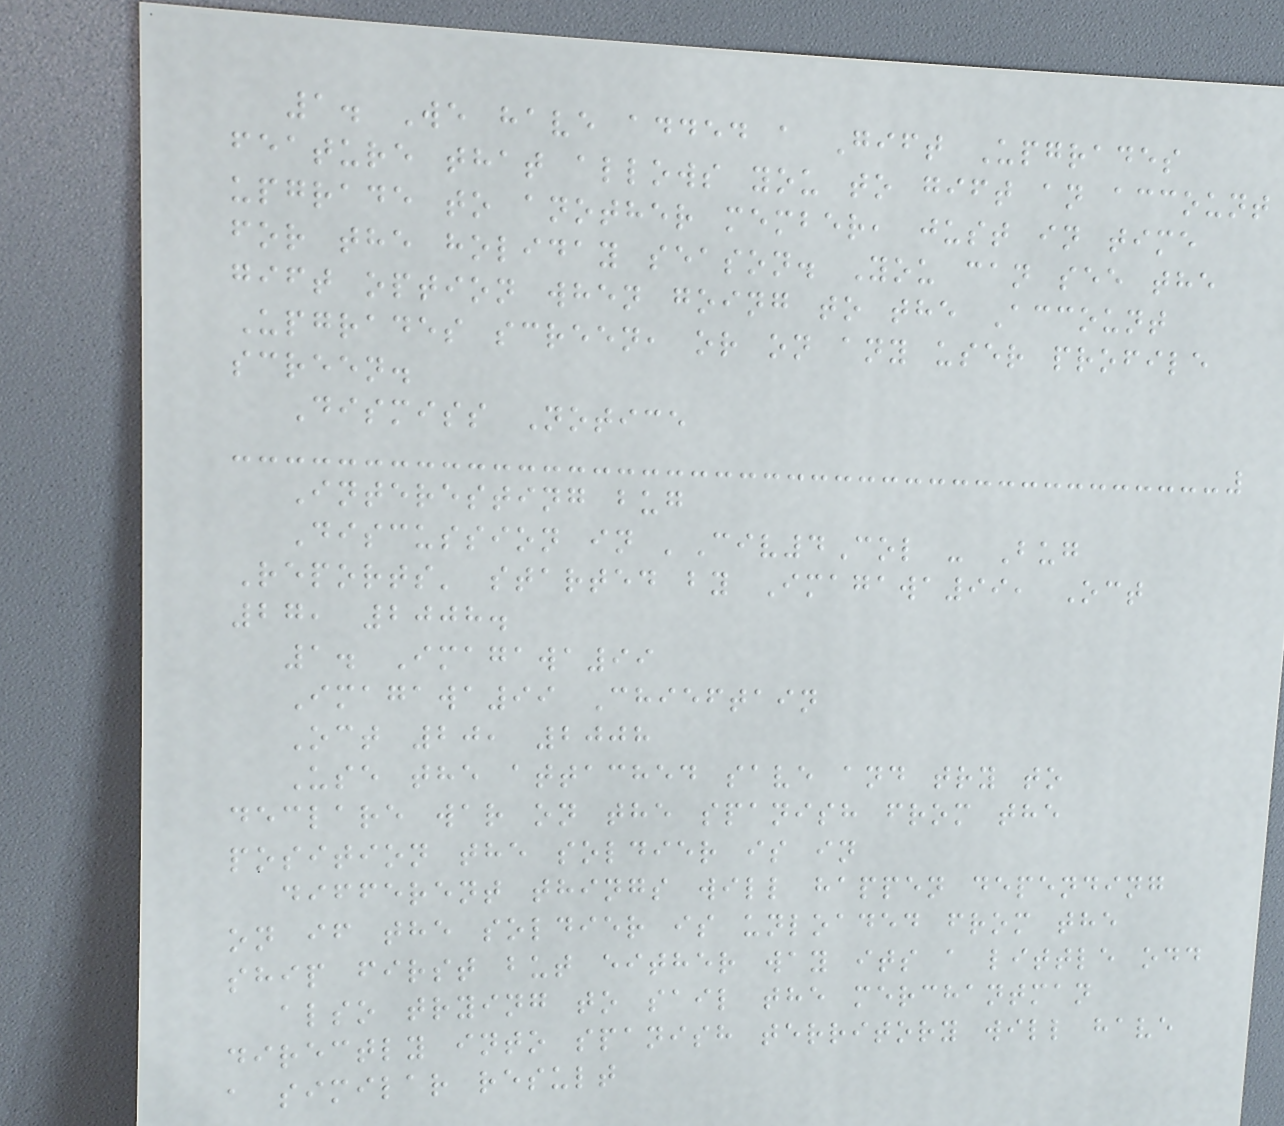1. We have added a Gift Upgrades
feature that allows you to gift an account
upgrade to another member, just in time
for the holiday season. You can see the
gift option when going to the Account
Upgrades screen, or on any user profile
screen.
Dismiss Notice
Interesting bug
Discussion in 'Civ4Col - Bug
Reports' started by Imagawa99, Oct
27, 2008.
1. Imagawa99
Imagawa99 Chieftain
Oct 20, 2008
Use the attached save and try to
declare war on the spanish from the
position the soldier is in
different things will happen depending
on if the soldier is unloaded from the
ship first but either way its a little odd
also trying to sail the merchantman
directly into spanish territory will have
a similar result
